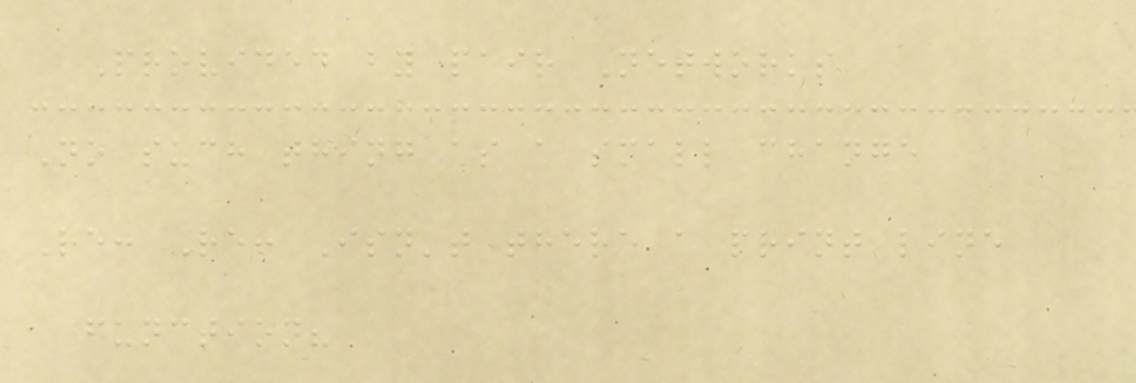Provided by pair Networks
No such thing as a small change
Re: Re: Isn't there a print line
function?
